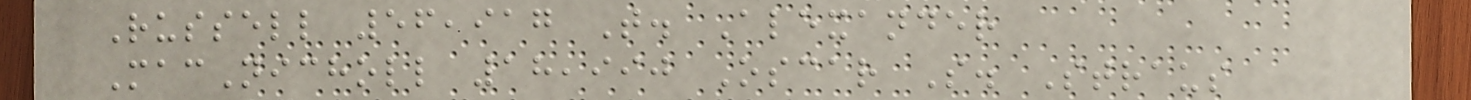Russell 56,917 T. Alexander
MacNicholl 18,990 Oscar S. Straus
